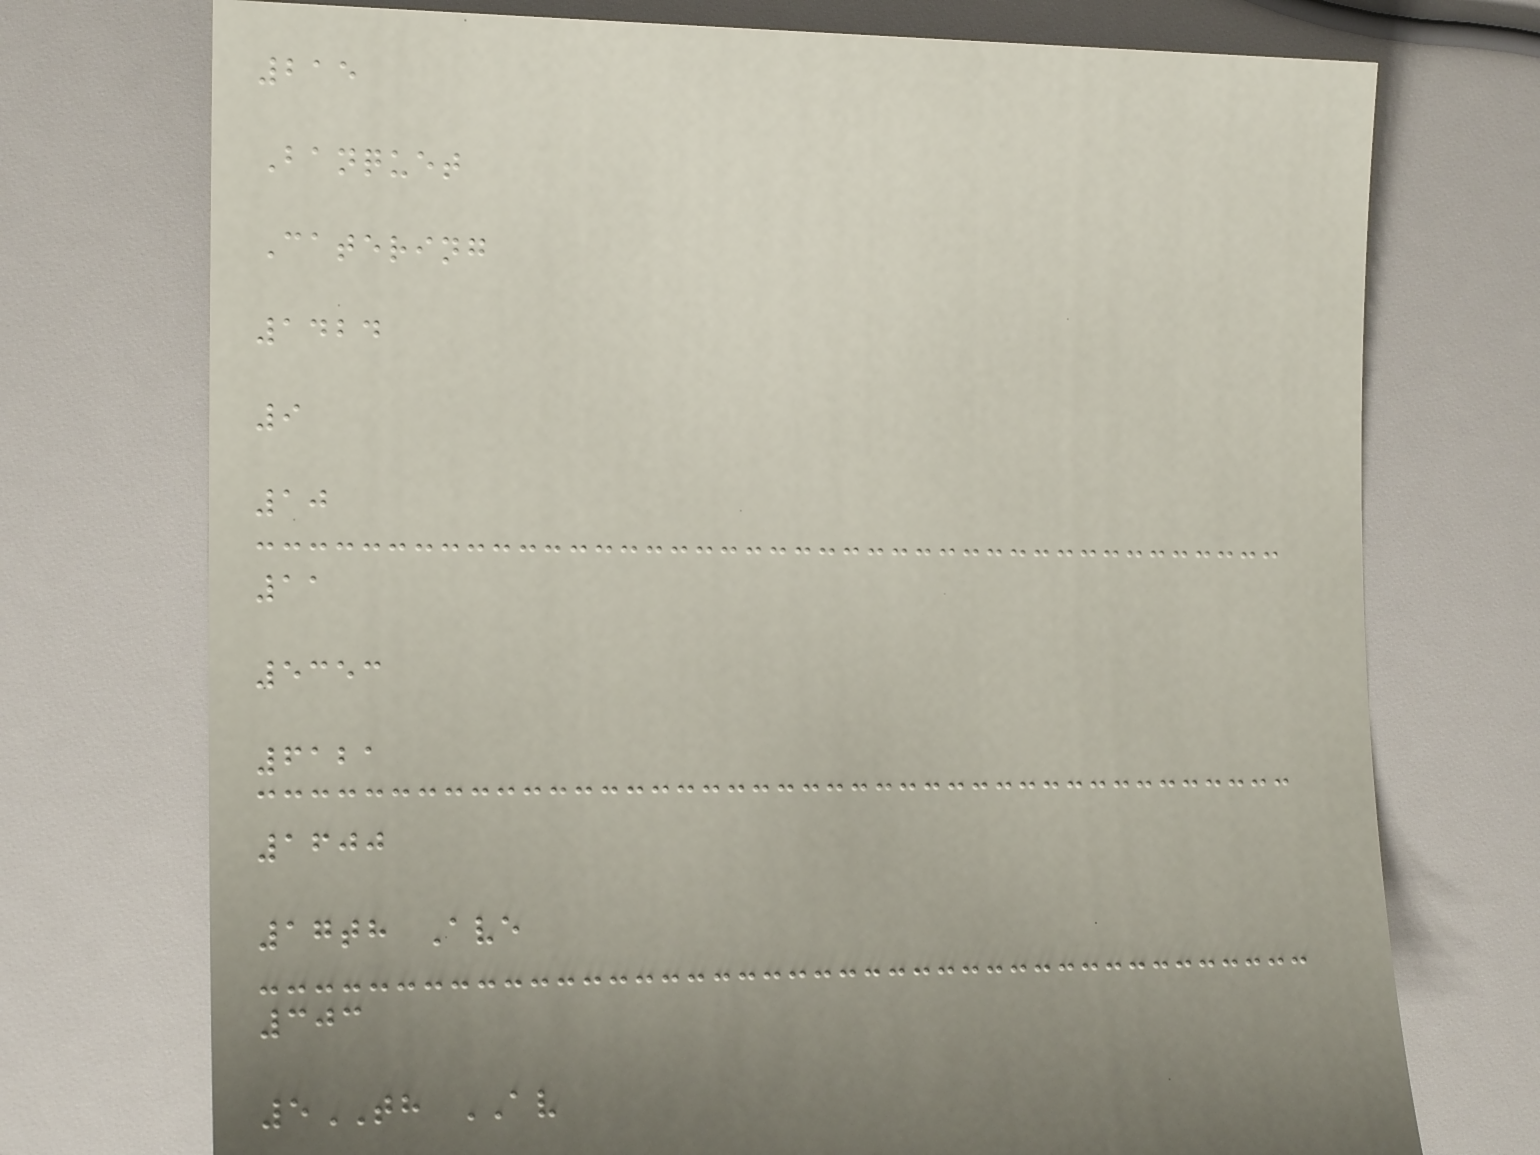215
Banquet
Catering
1424
9
10
11
5353
6121
1600
17th Ave
303
5TH AV
